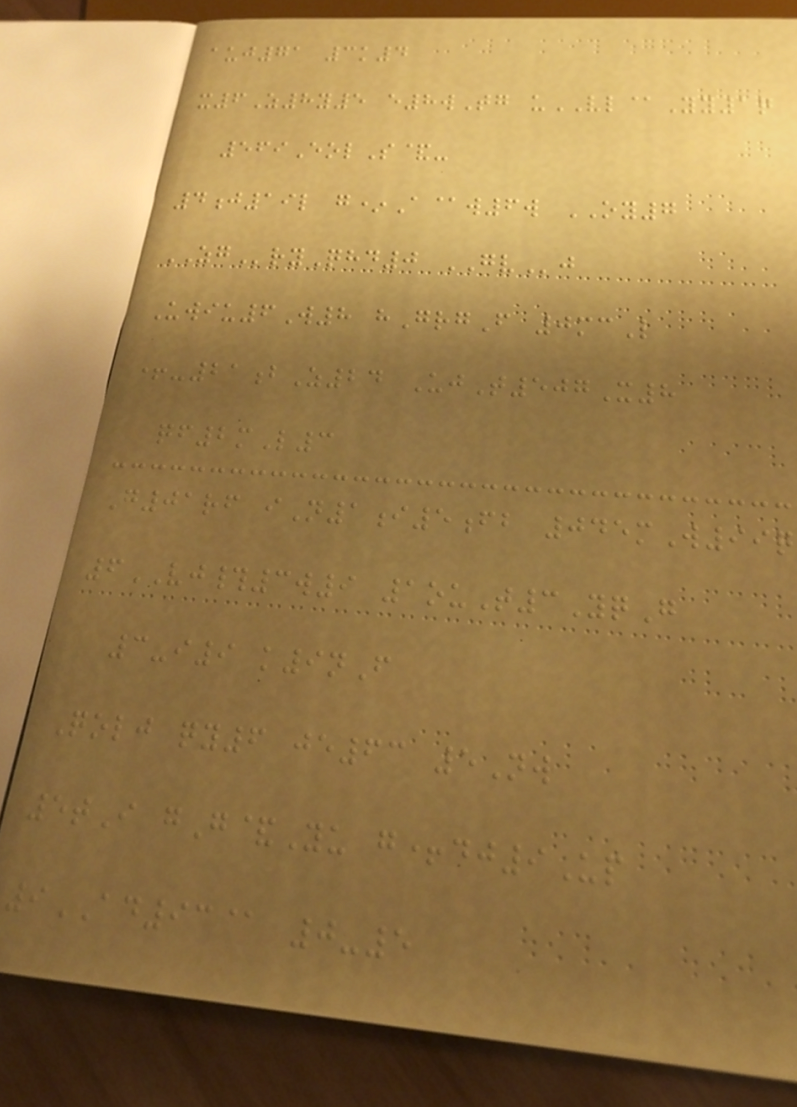auj71 3k4
x6Z8y5 e8wTg uVL@Yy1q
569EolS&-
4j19l g*A@w6w OY7
ZGryQhd0 GVj
Uwiu6W8 hGrgF 0mcL
+-21bZ24 UjT507X8
qf2mL3
G01rf iN1i5fb 045mW99q
6VJ#3w9 1ouT3YqG
3-i9 k9nF
Qolj qy6 je63 5Nw
5tI gG&Yu g+dj9Up
9AD93@ 0-5
